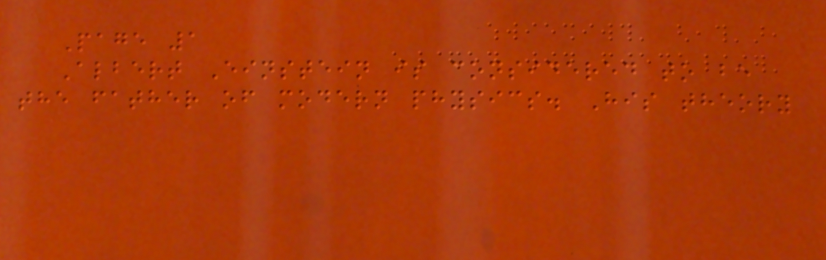Page 1
Albert Einstein is considered to be
the father of modern physics. His theory
